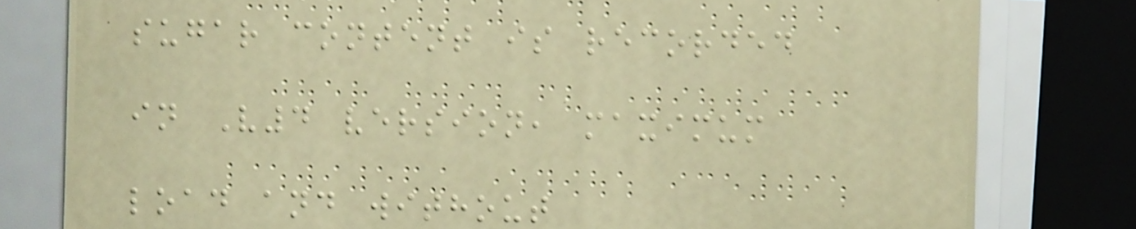sugar content is recorded
in V4 version, maximum
load and without
